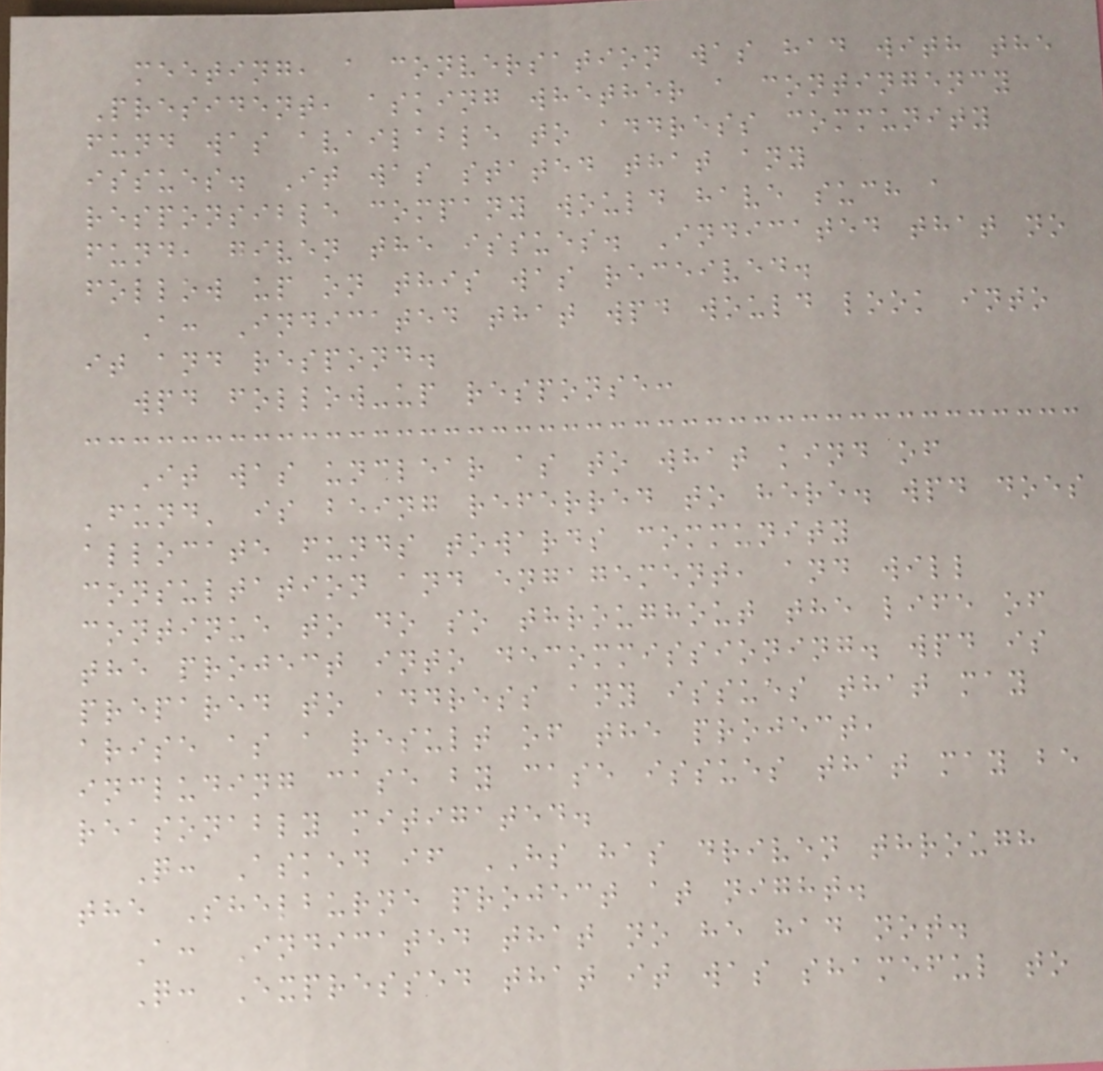meeting, a conversation was had with the
President, asking whether a contingency
fund was available to address community
issues. It was stated that any
responsible company would have such a
fund, given the issues. Indicated that no
follow up on this was received.
A: Indicated that wpd would look into
it and respond.
wpd follow-up response:
It was unclear as to what kind of
'fund' is being referred to here. wpd does
allocate funds towards community
consultation and engagement, and will
continue to do so throughout the life of
the project into decommissioning. wpd is
prepared to address any issues that may
arise as a result of the project,
including case by case issues that may be
reasonably mitigated.
Q: Asked if HS has driven through
the Shelburne project at night.
A: Indicated that no he had not.
Q: Expressed that it was shameful to
